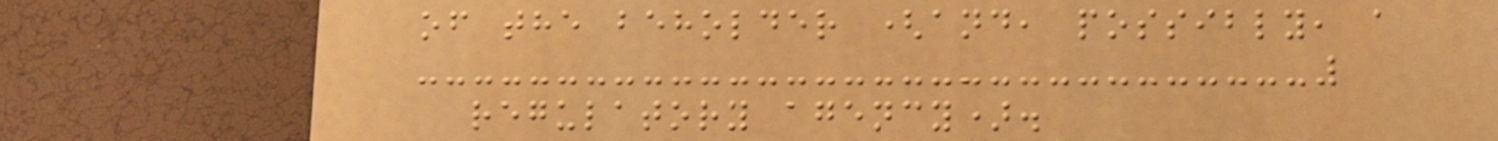of the beholder (and, possibly, a
regulatory agency).
